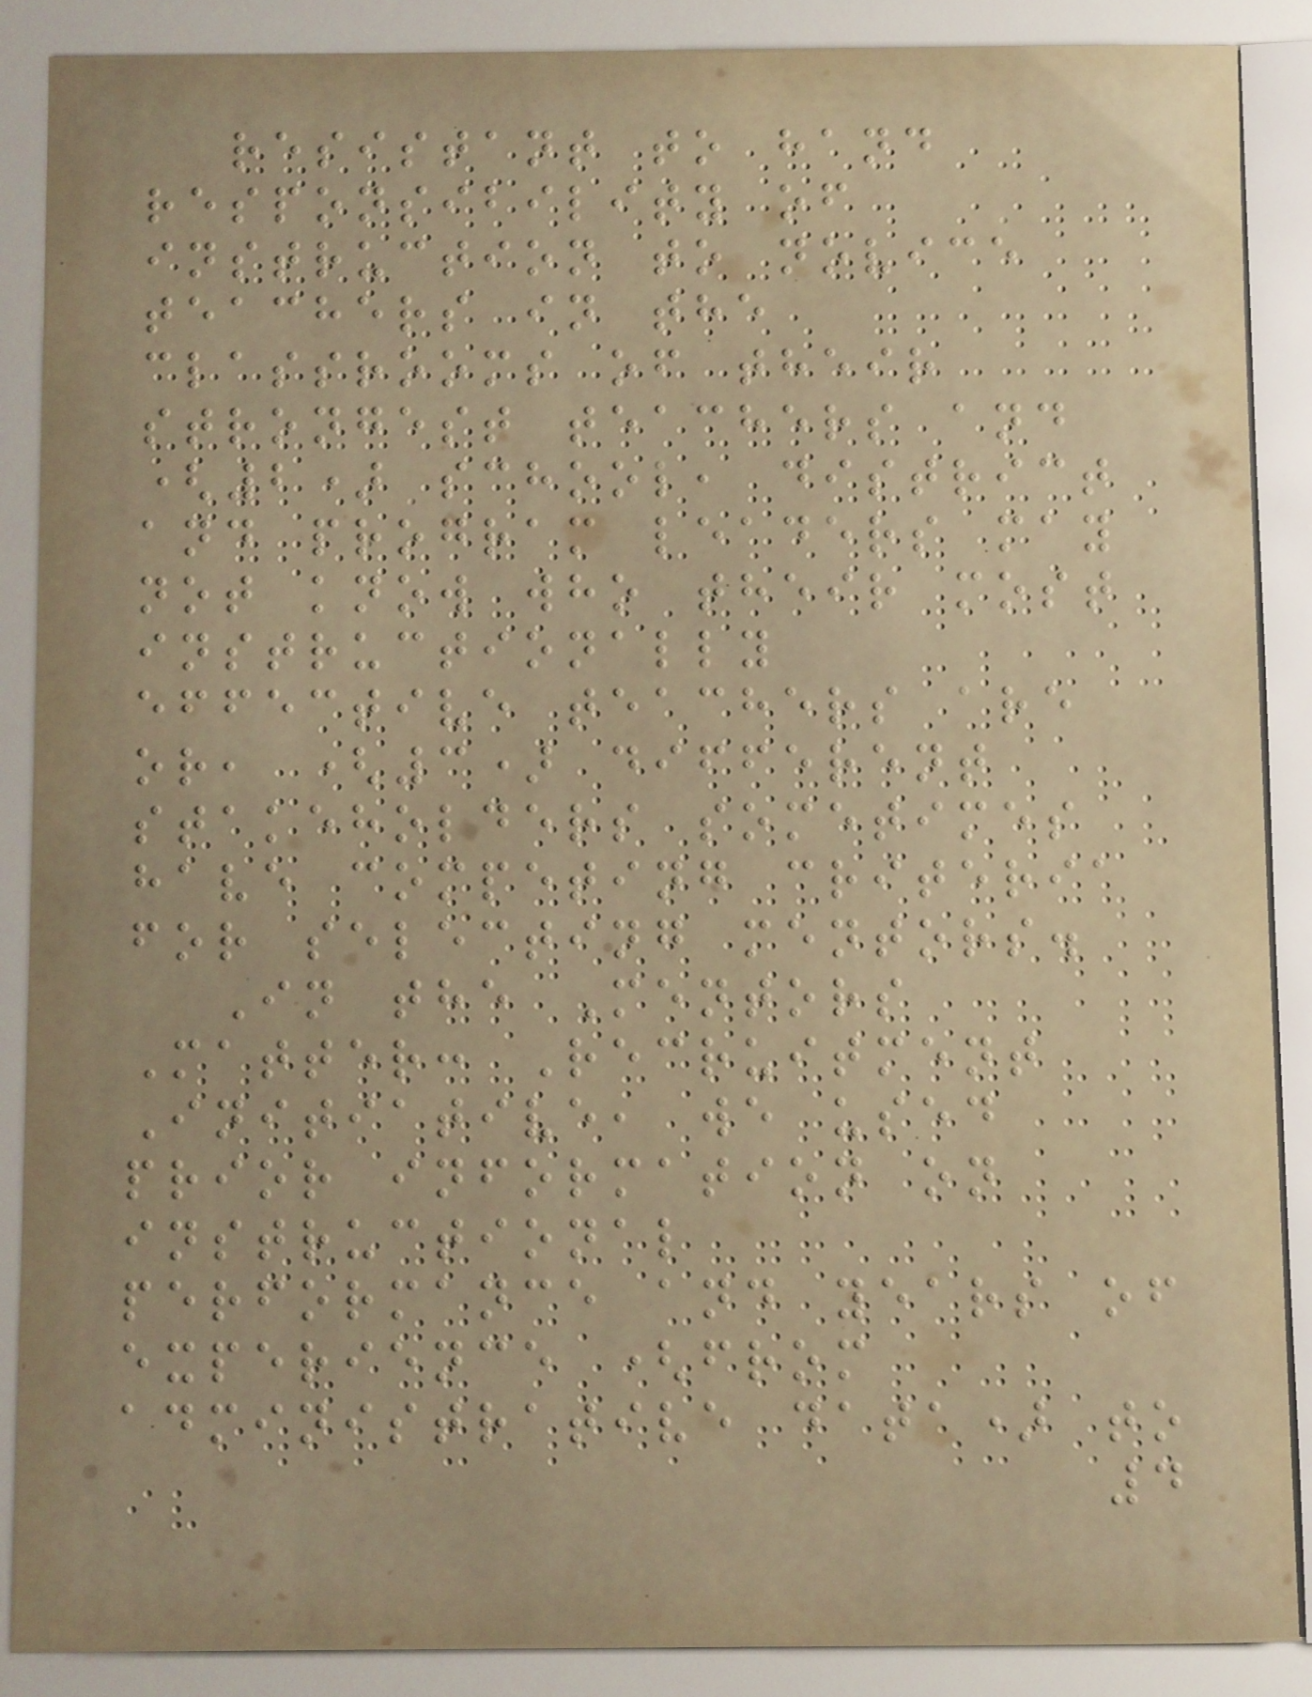resistant to hand
responsibility of
instruction to novice
teachers in the
classrooms of their
strongest teachers and
(2) school, district
and program leaders may
not know who their most
instructionally
effective teachers are
or, (3) different
stakeholders sometimes
have competing criteria
for selecting mentors.
In the Mentors
Matter: Recruitment
Initiative, we used
prior information on
instructional
performance and years of
experience (from
administrative data) to
4
